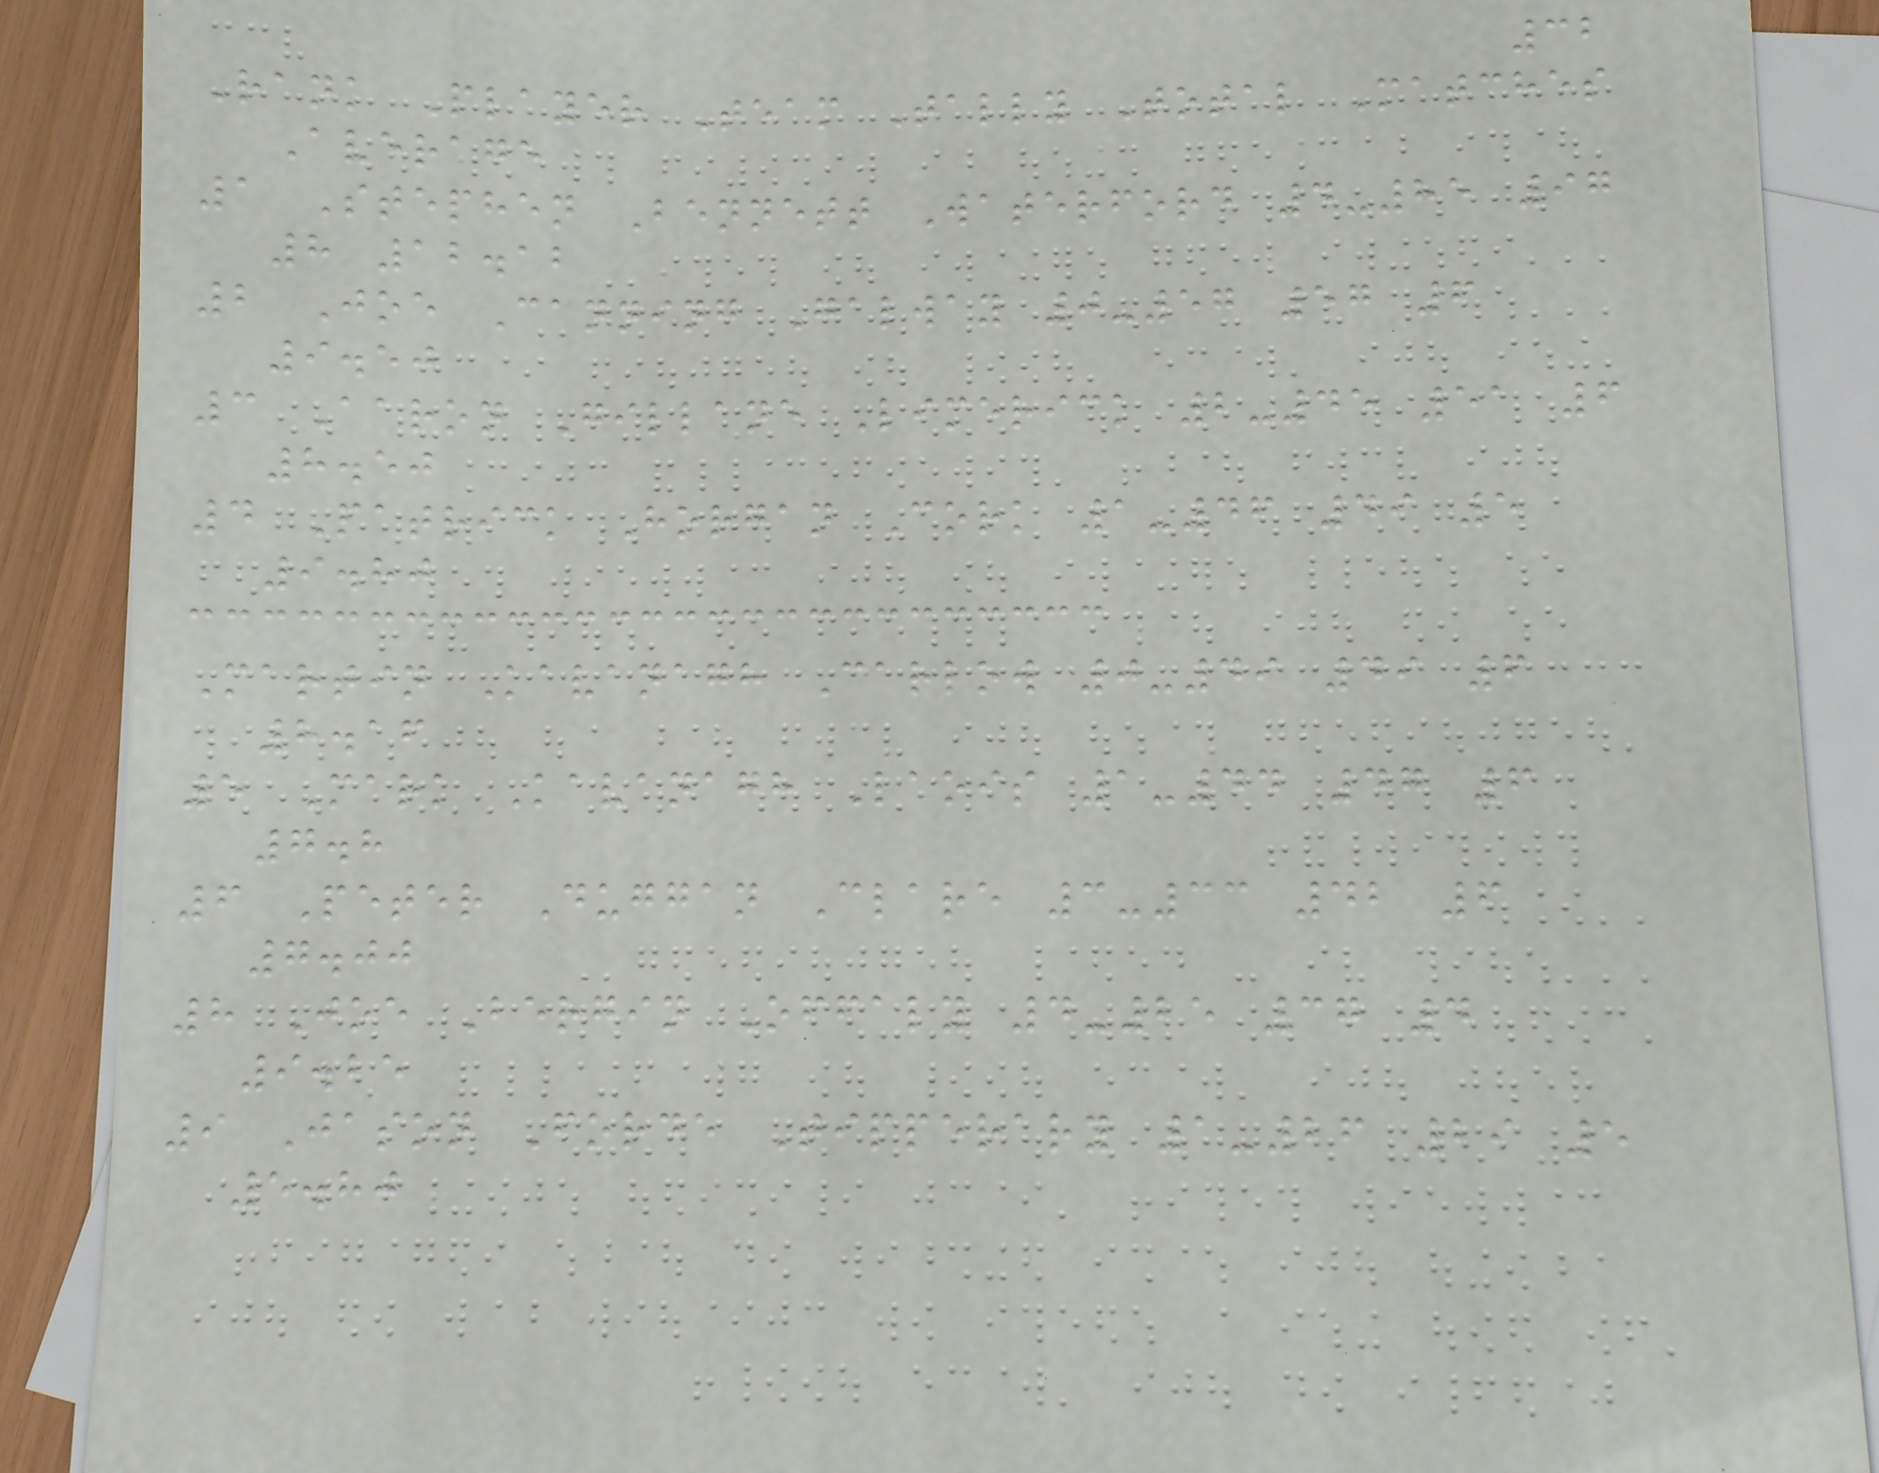32
Rank Player Team Tally Total Matches
Average
1 Stephen Bennett Waterford 4-85 97
8 12.12
2 Joe Canning Galway 0-57 57 6
9.50
3 Aaron Gillane Limerick 2-45 51 6
8.50
4 Patrick Horgan Cork 1-46 49 5
9.80
Martin Kavanagh Carlow 0-49 49 6
8.16
5 Mark Kavanagh Laois 1-44 47 6
7.8
6 Peter Duggan Clare 3-33 42 6
7.00
8 Joe Bergin Offaly 4-25 37 4
9.25
9 Jason Forde Tipperary 1-26 29 5
5.80
